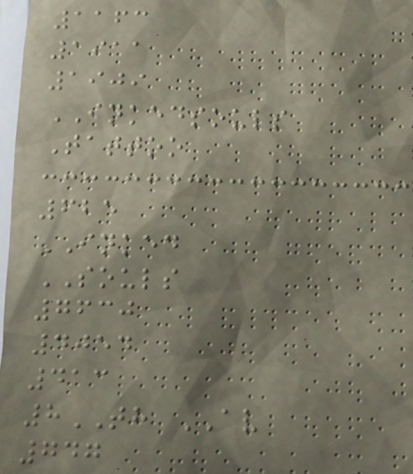1163
1911
1909
INKEDSOULS
Tattoo
625
INKED
SOULS
7630
4054
413
8TH AV
747
